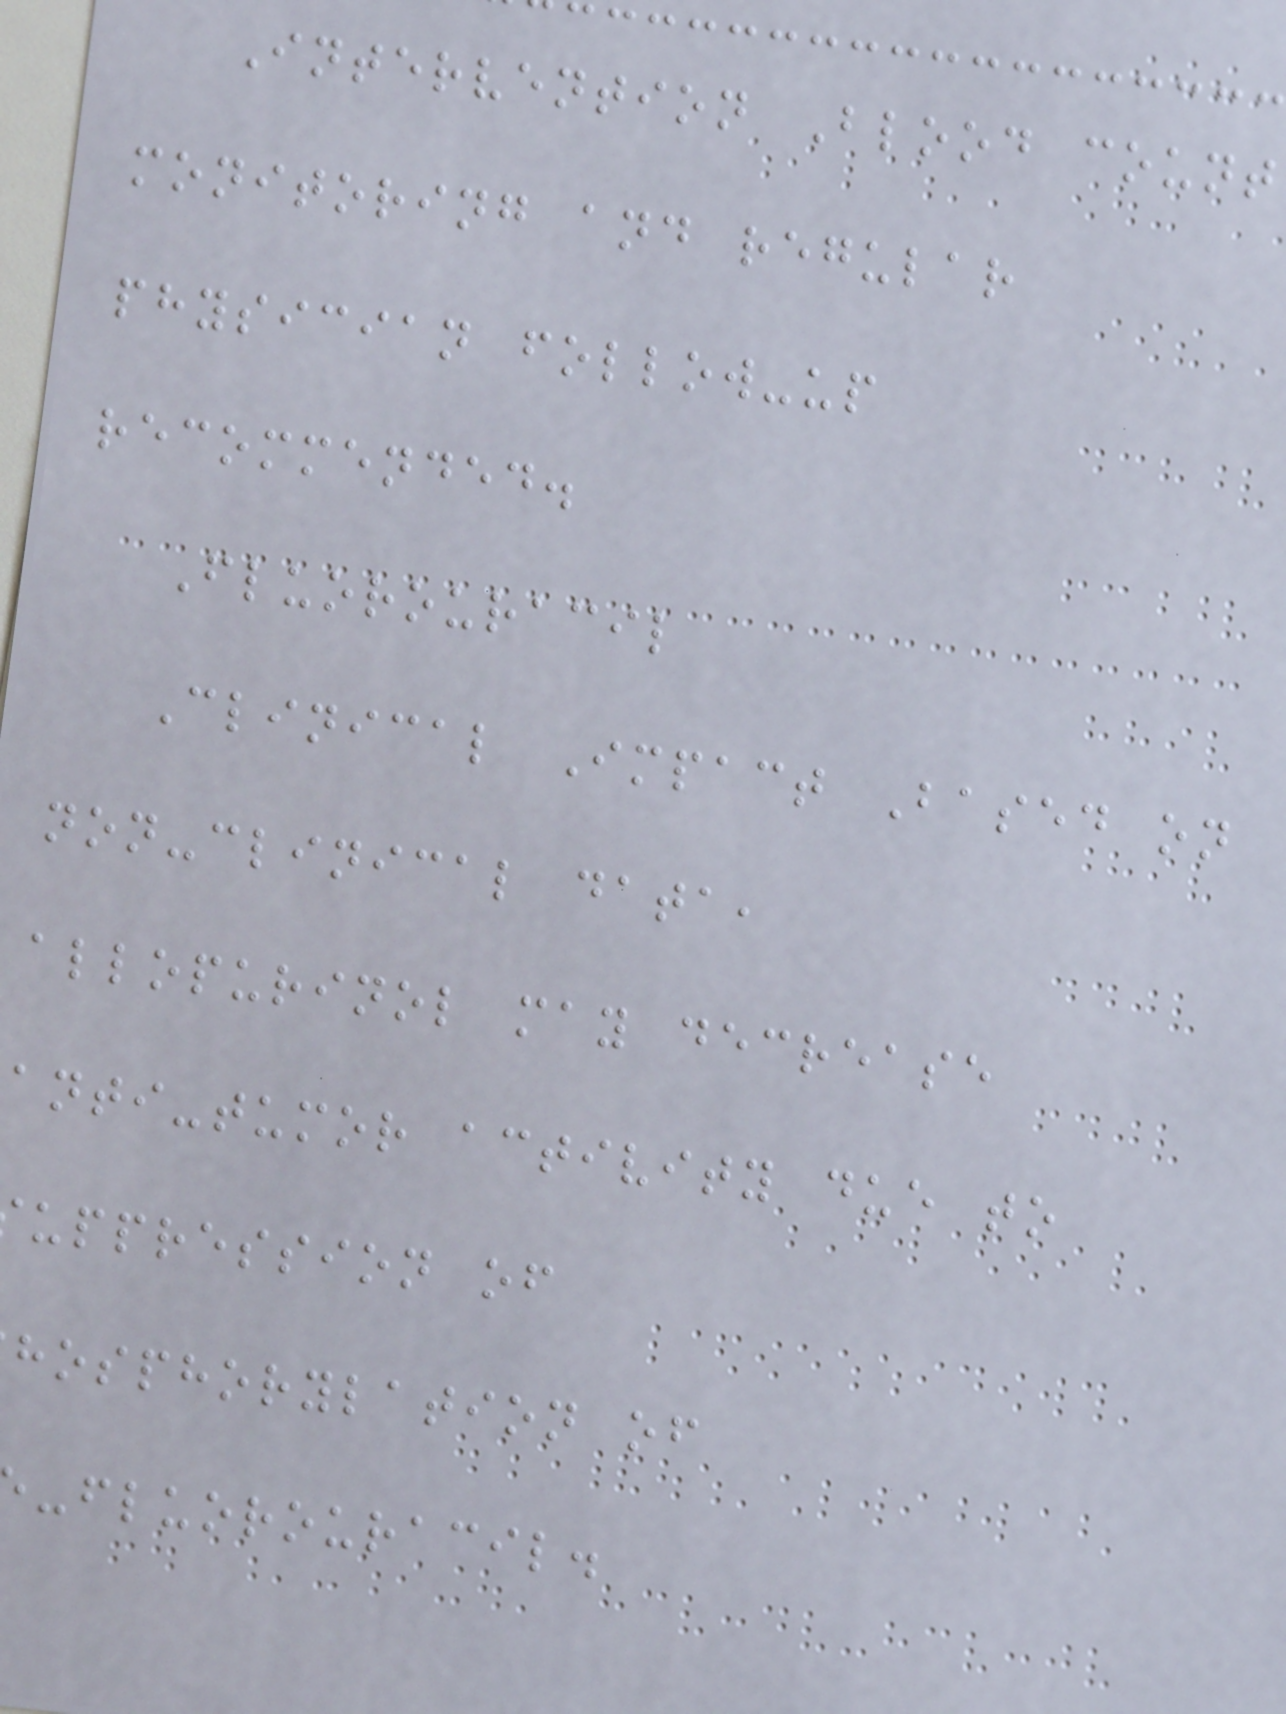Intervention Blood count
monitoring and regular
physician follow-up
recommended.
Fluorouracil
Clinical Impact Based on
non-clinical data,
allopurinol may decrease
anti-tumor activity due to
uppression of
hosphorylation of
-fluorouracil.
